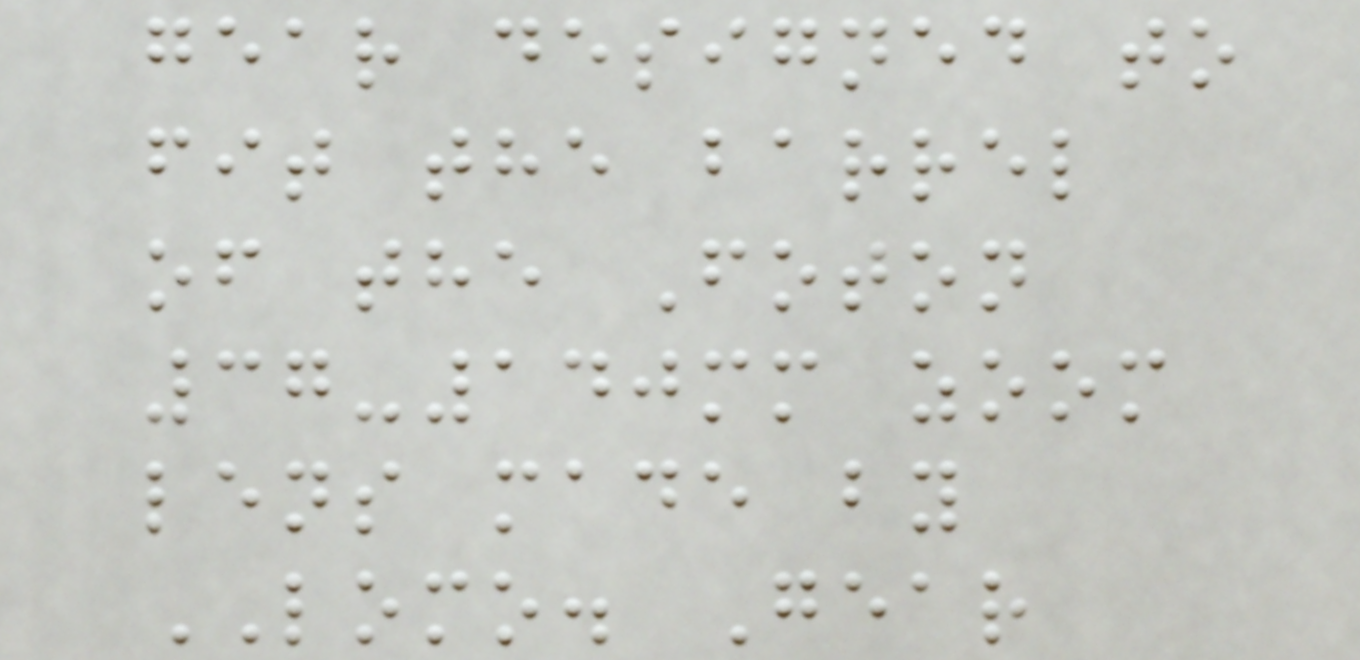gear designed to
fit the barrel
of the Foton
37-140mm zoom
lens made by
LOMO. Gear
